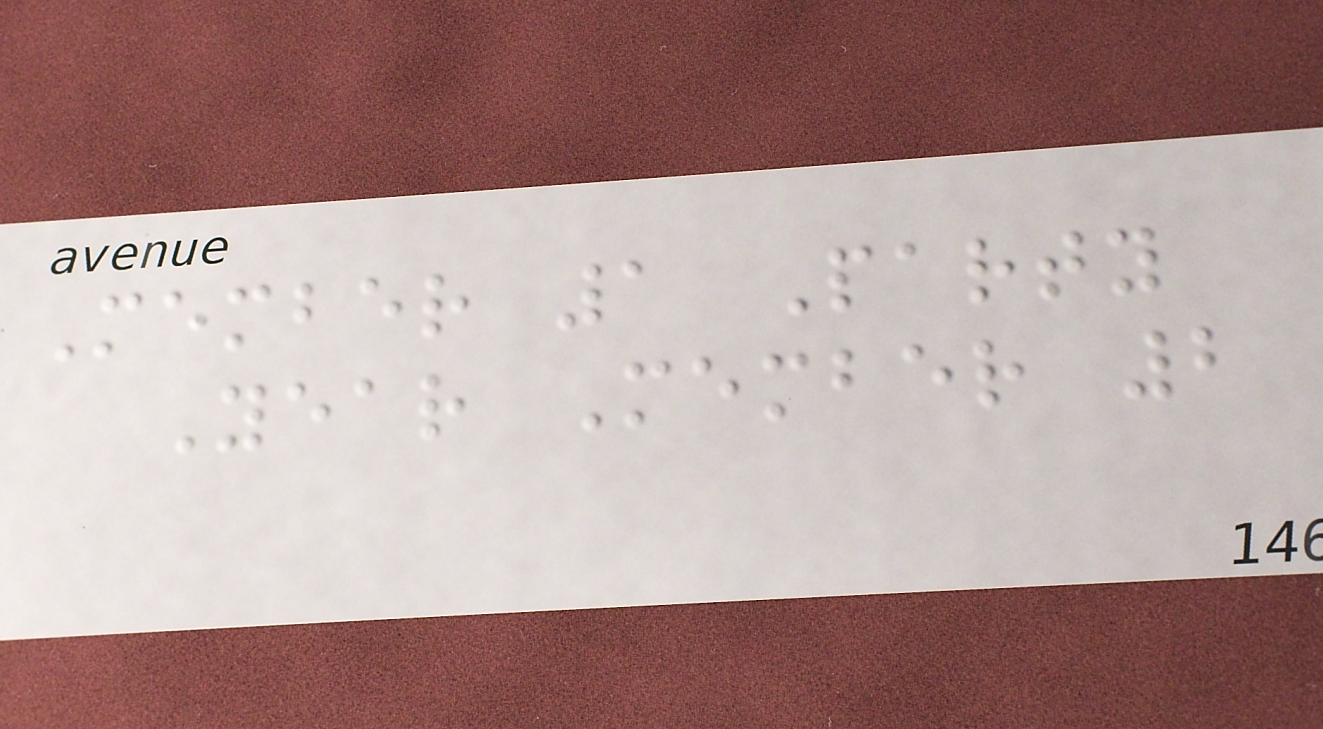Member 1 Party
Year Member 2
